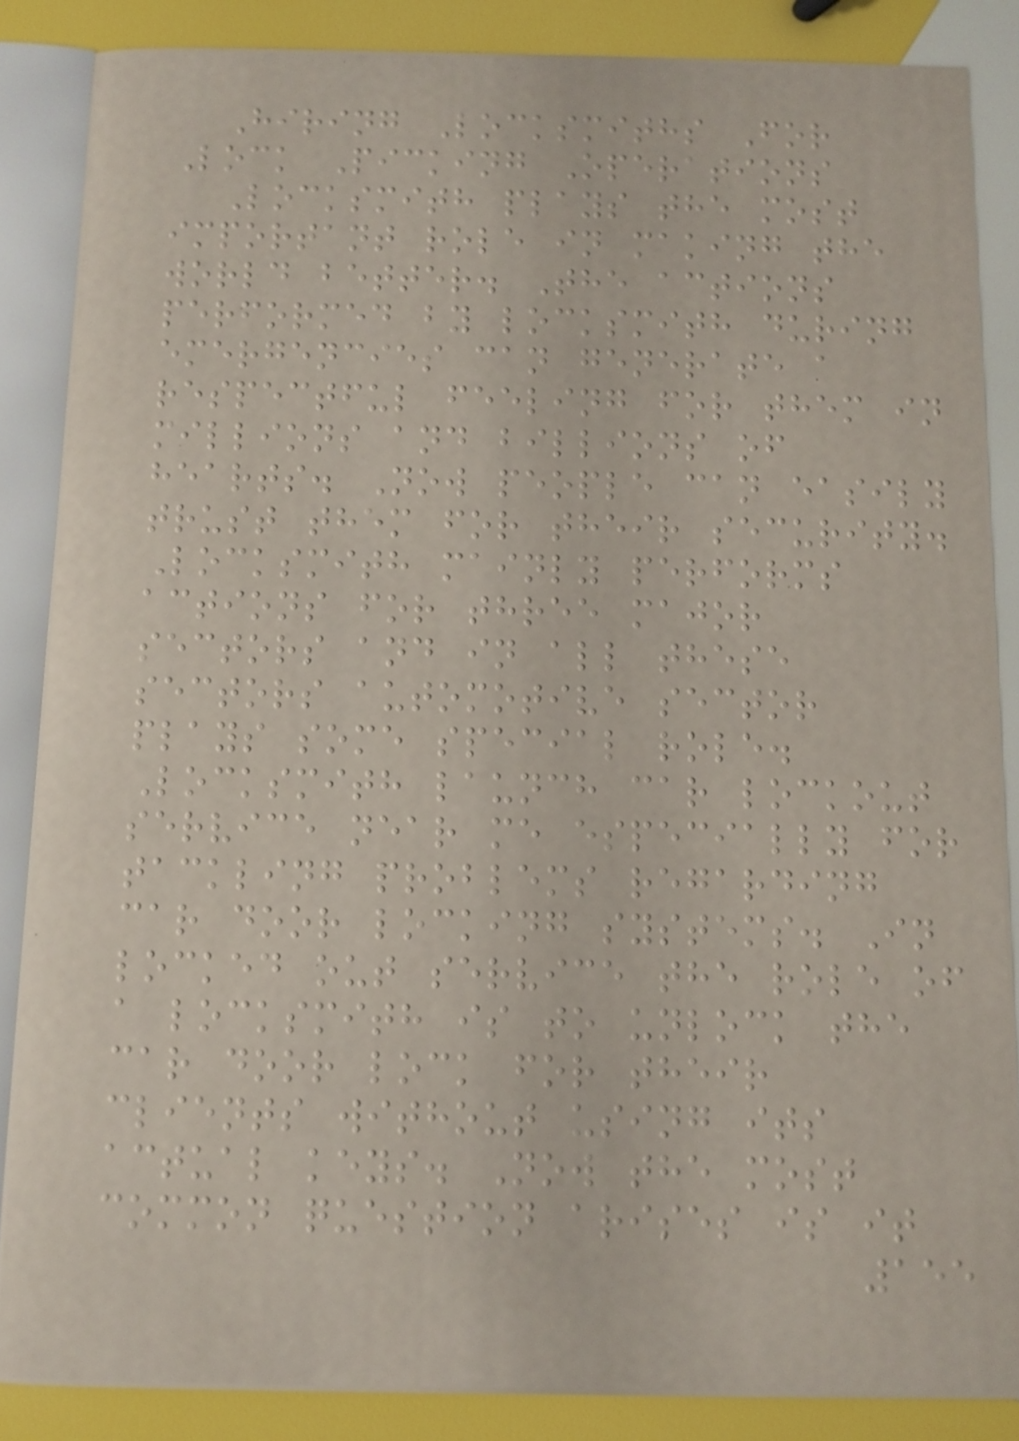Hiring Locksmiths For
Lock Picking Operations
Locksmith plays the most
important role in making the
world better. The actions
performed by locksmith during
emergencies can generate a
respectful feeling for them in
millions and billions of
hearts. Now people can easily
trust them for their security.
Locksmith mainly performs
actions for three major
sectors and in all these
sectors automotive sector
plays some special role.
Locksmith launch car lockout
service near me especially for
tackling problems regarding
car door locking systems. In
locked out service the role of
a locksmith is to unlock the
car door lock for their
clients without using its
actual keys. Now the most
common question arises is it
155
